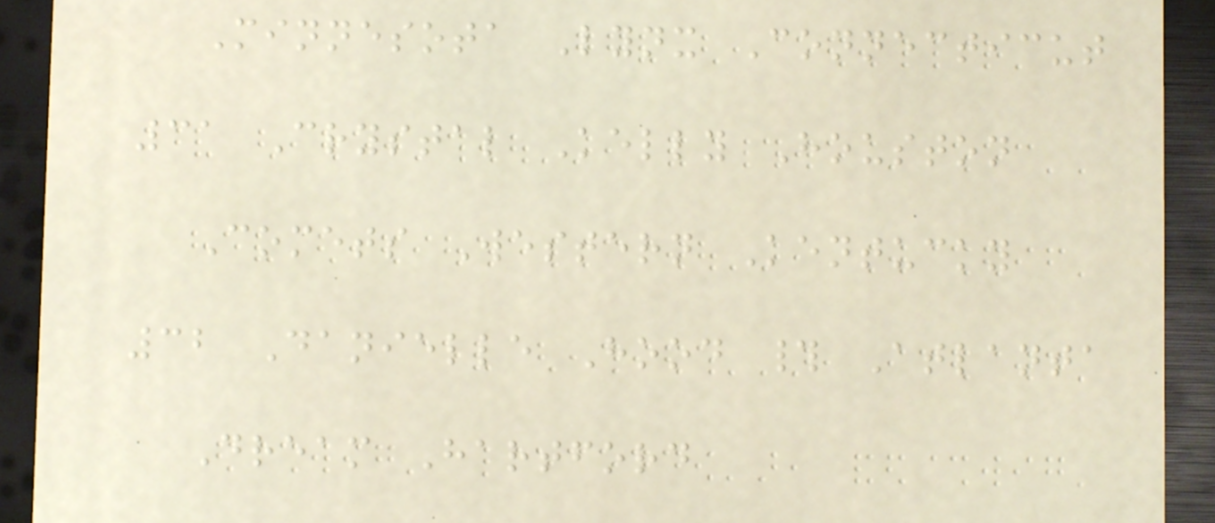Minnesota Lynx Connecticut
31 Crystal Kelly Houston
Comets Western Kentucky
32 Danielle Hood # Atlanta
Dream Hartford
